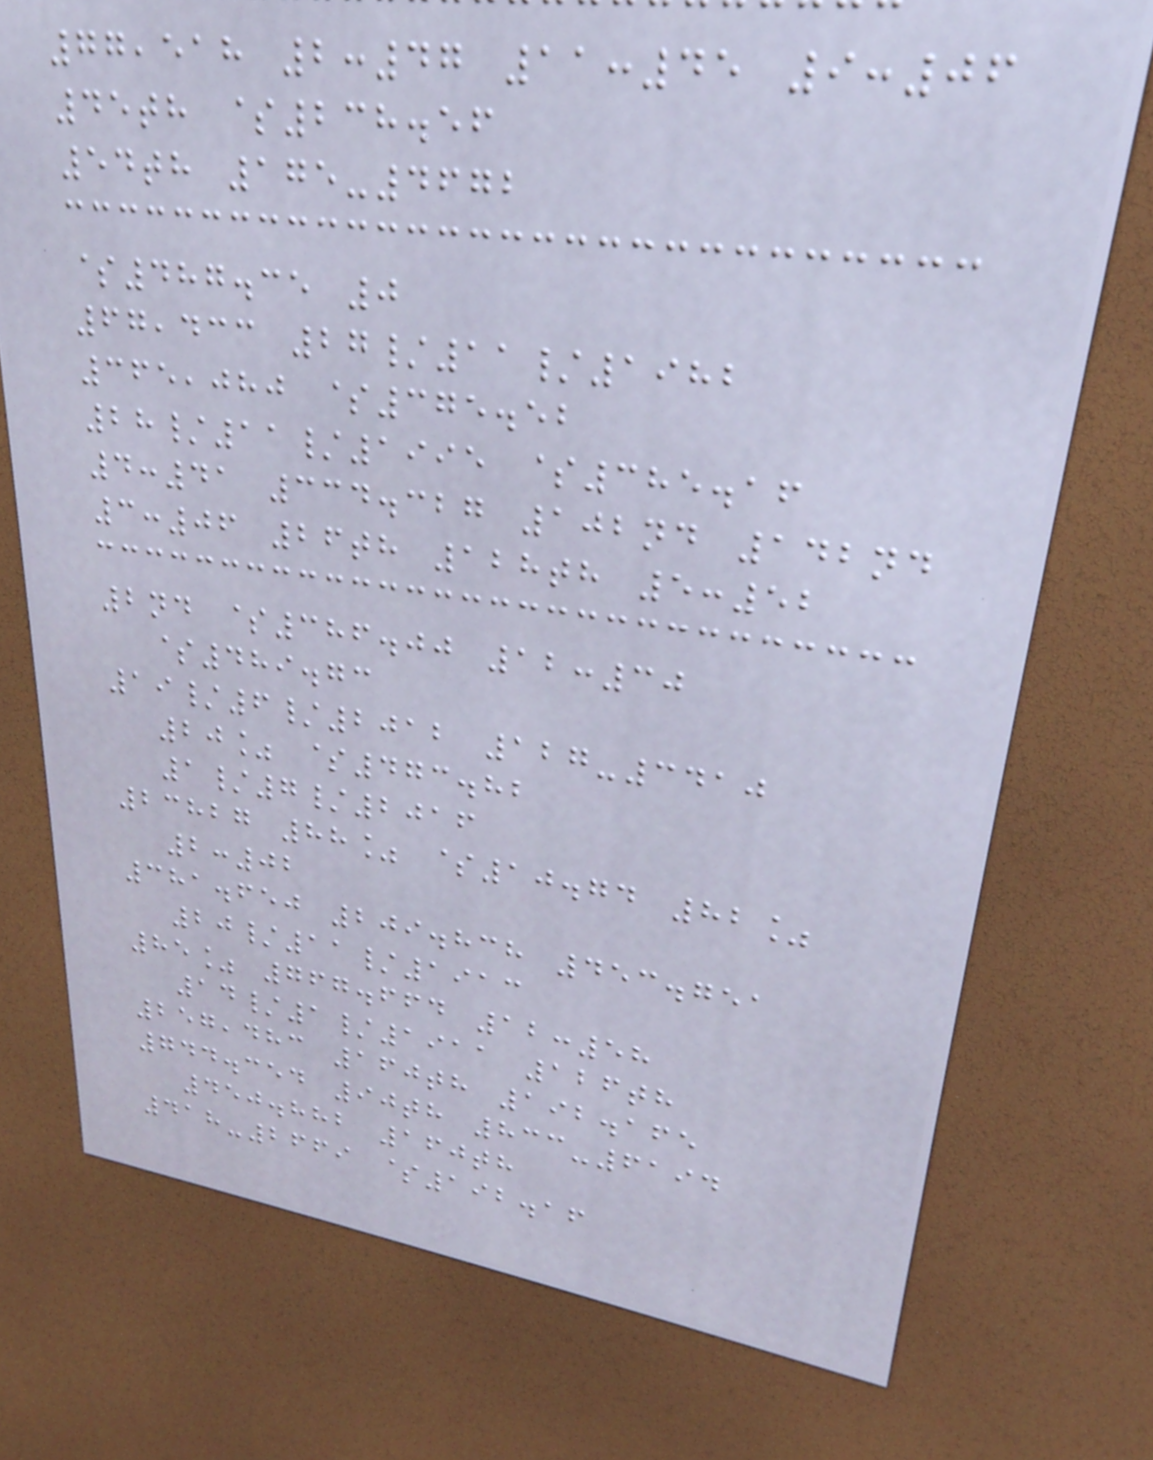77,518 2:47 11:45 9:06
45th $238.56
54th 175-4672
$487.35 0
67,433 27/11/1982
365,080 $375.52
28/11/1995 $385.16
4:41 334.327 102nd 142nd
3:06 26th 128th 5:52
2nd $386.00 12:30
$489.73
19/6/2012 127-3410
20% $473.82
1/7/2016
23827 88% $10.74 82%
2:02
381.650 209.838 453.751
20/11/1913
85% 767.664 12:58
14/1/1911 126th
257,483 160th 192.165
744.354 90th 833-6194
450.882 160th
418-2669 $192.16
